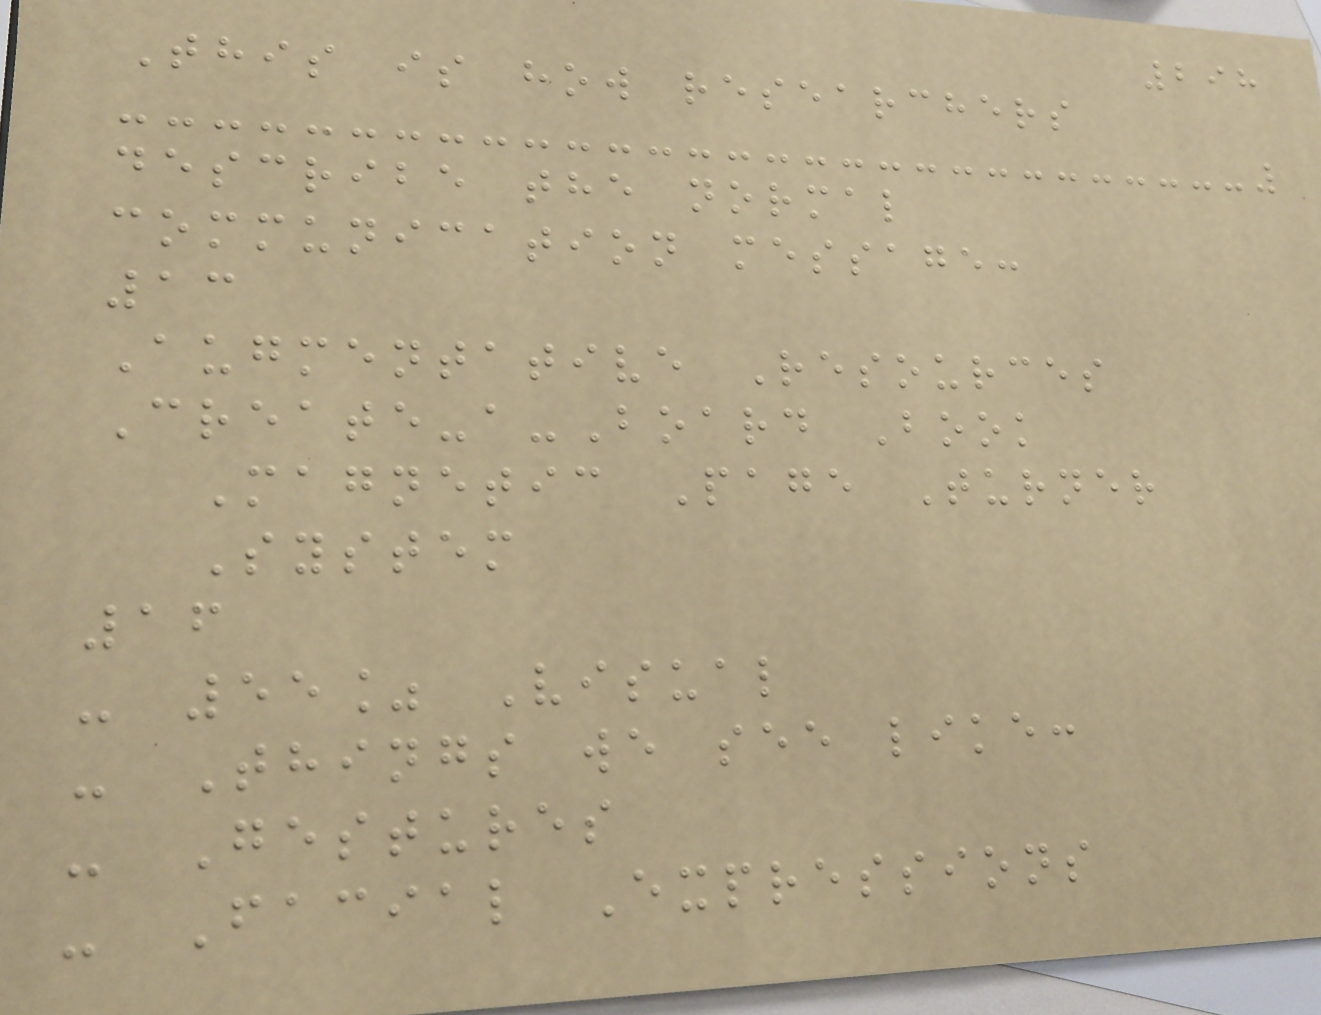298
This is how researchers
describe the normal
communication message:
13
Augmentative Resources
Create-a-Board Book
Magnetic Page Turner
System
16
- 55% Visual
- Things we see like:
- Gestures
- Facial Expressions
